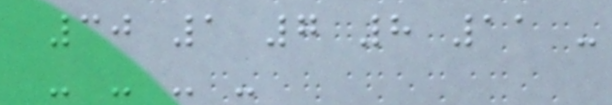30 1 7 8 11 -
- - - -
